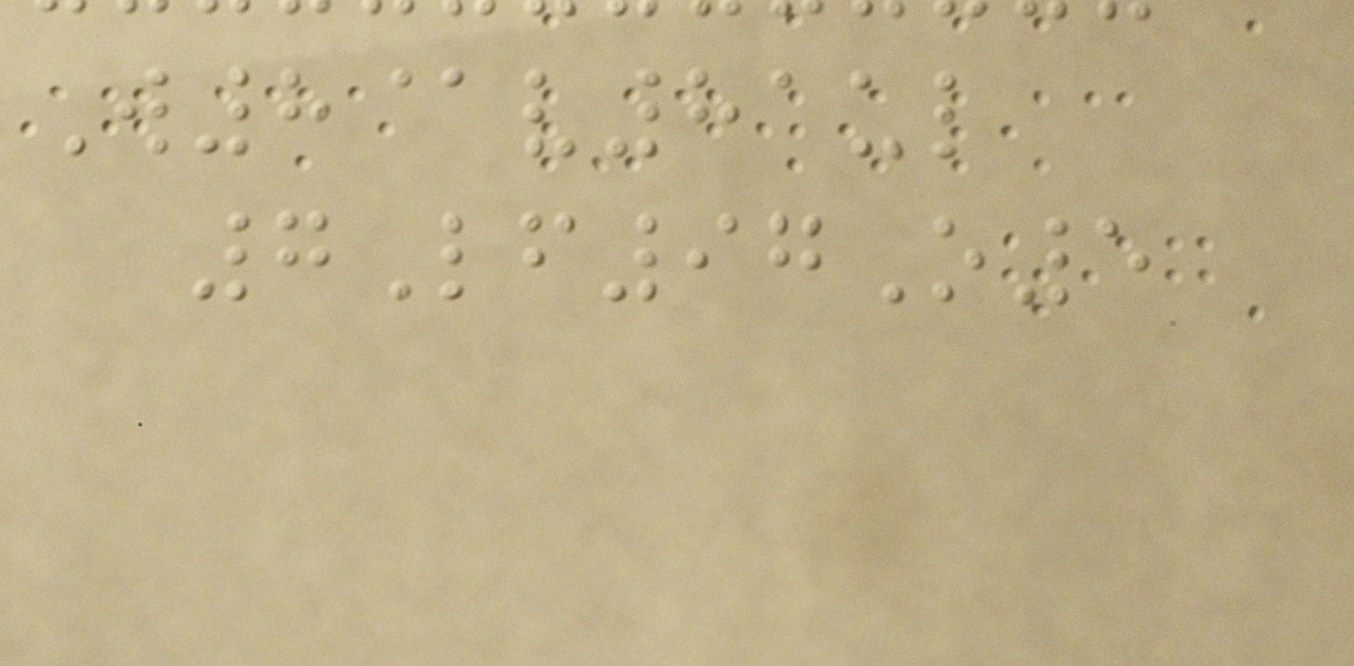W8@v81ul
7Lf97O5
